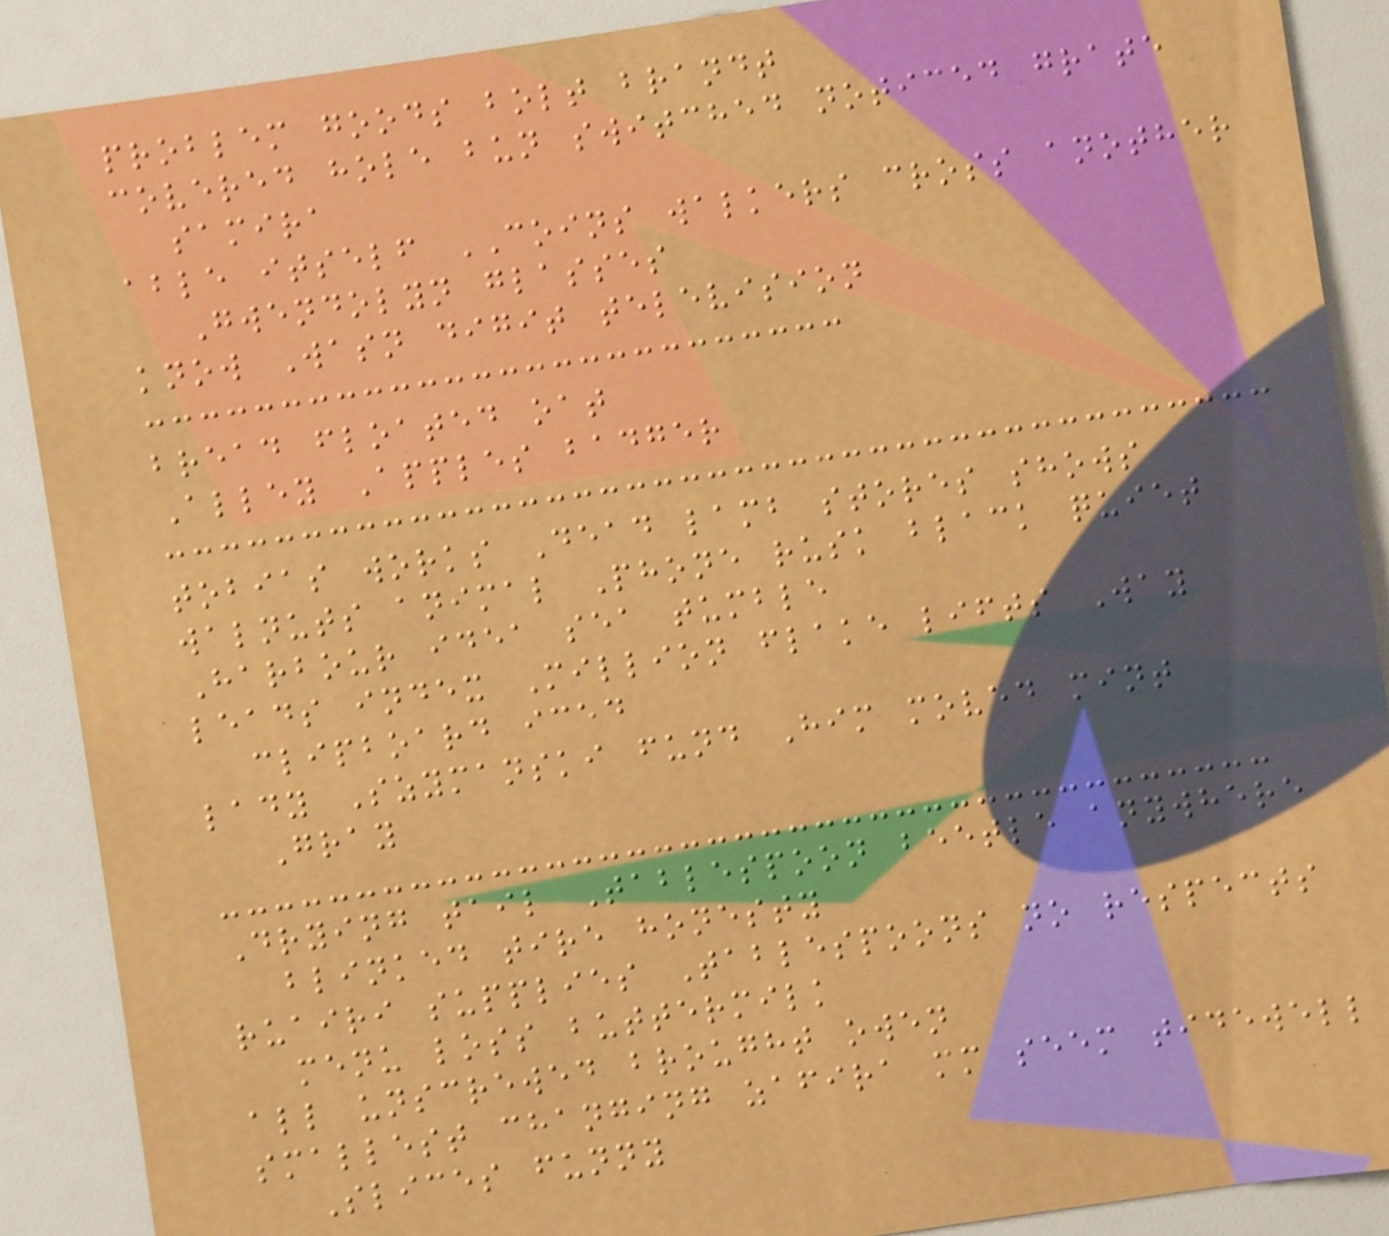problem goods bolt brandt
covered hole bun switched noticed grate
samira
able itself COINS walkers cross another
Gwendolyn glasses
know Wasn digit television
bread floated oat
Alley Apples badger
tobias works Dead lamb stores shows
walnuts animal Phone rusk black quiet
Harbour idea sea tumble
leads index Million flake lifts Way
clipboard iced
lady Szymanski fund Him moved mint
Gray
Drying tail Tablespoon beetle anywhere
blinked tire honesty
ruairi supplies Tablespoons no respects
menu loss buttermilk
all unscrewed brought owen
smallest changing zafira mm seem tidewell
Slices funny
